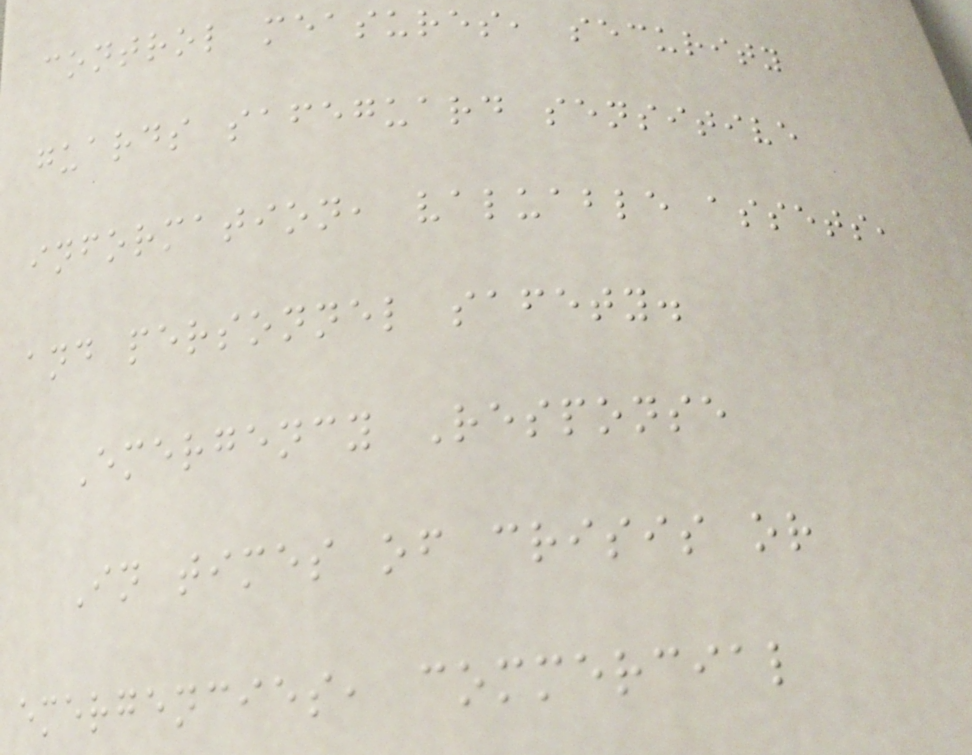control measures, security
guards safeguard sensitive
information, valuable assets,
and personnel safety.
Emergency Response
In times of crisis or
emergencies, commercial
